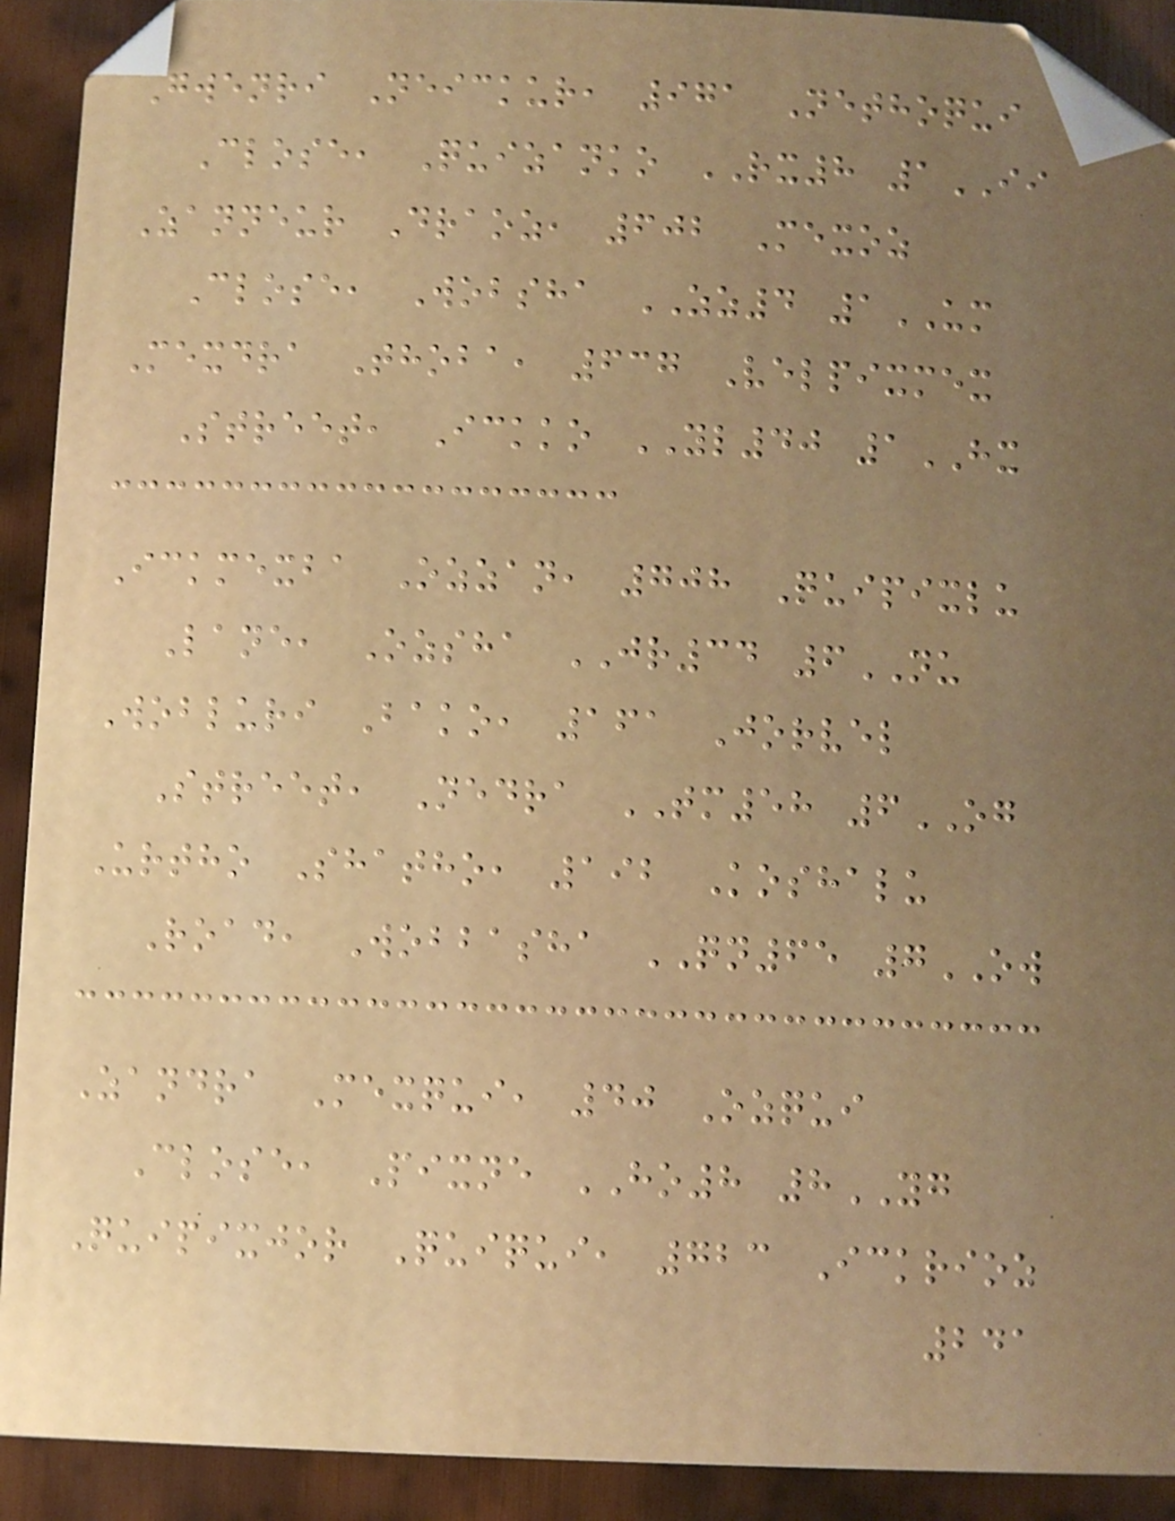Gwenri Neickur, 971 Nethoqui
Close, Quizanko RX8 1II
Zanneur Draoz, 602 Mexoz
Close, Wobsha ZZ4 1UM
Mexdra Thoba, 637 Velpixmex
Street, Ickko YL40 1HX
Ickmexba Ozzan, 708 Quipixlu
Lane, Ozsha JR34 6NU
Wobluri Bako, 161 Jorvel
Street, Nedra TM58 6OG
Urtho Shatho, 192 Koshalu
Road, Wobbasha QN65 7OW
Zandra Mexqui, 40 Ozqui
Close, Pixne HO8 8YG
Quipixjor Quiqui, 723 Ickrioz
241
